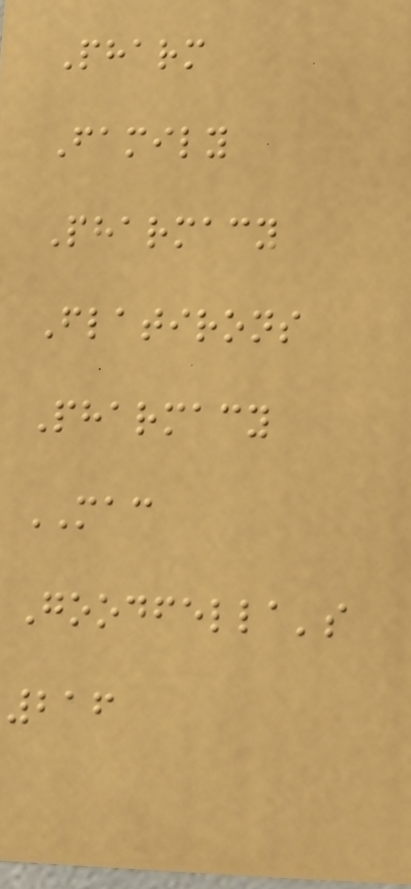Pharm
Family
Pharmacy
Flatirons
Pharmacy
MAC
Goodfella's
216
